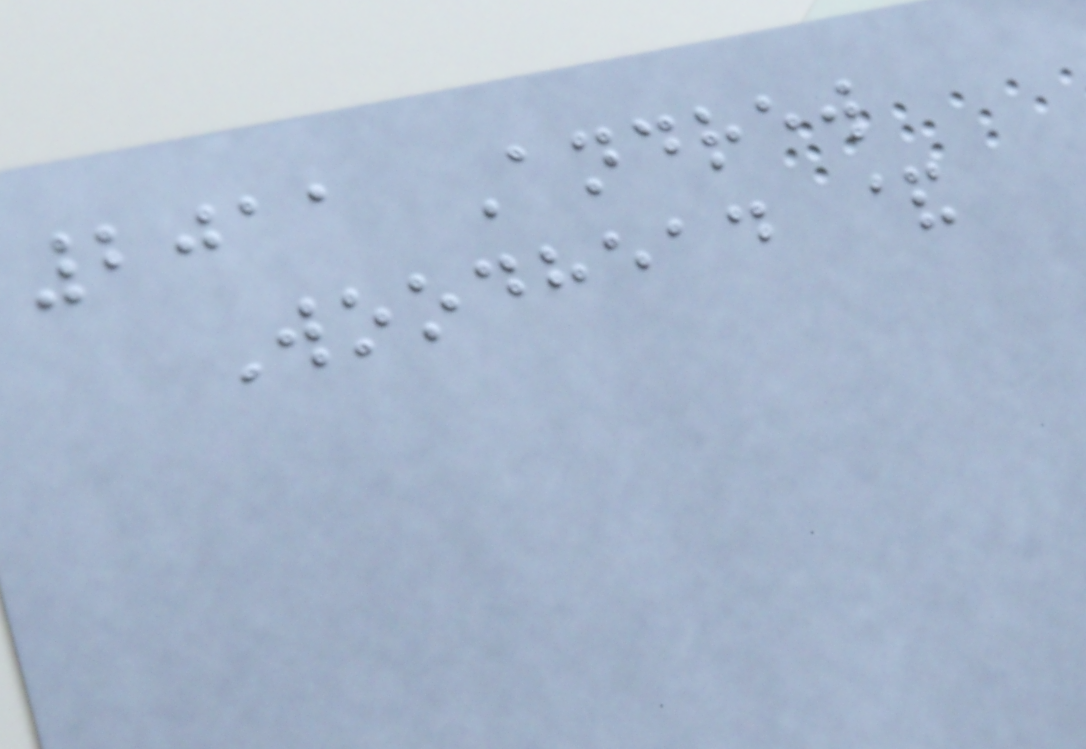2011 Andrew
Woodhead &
